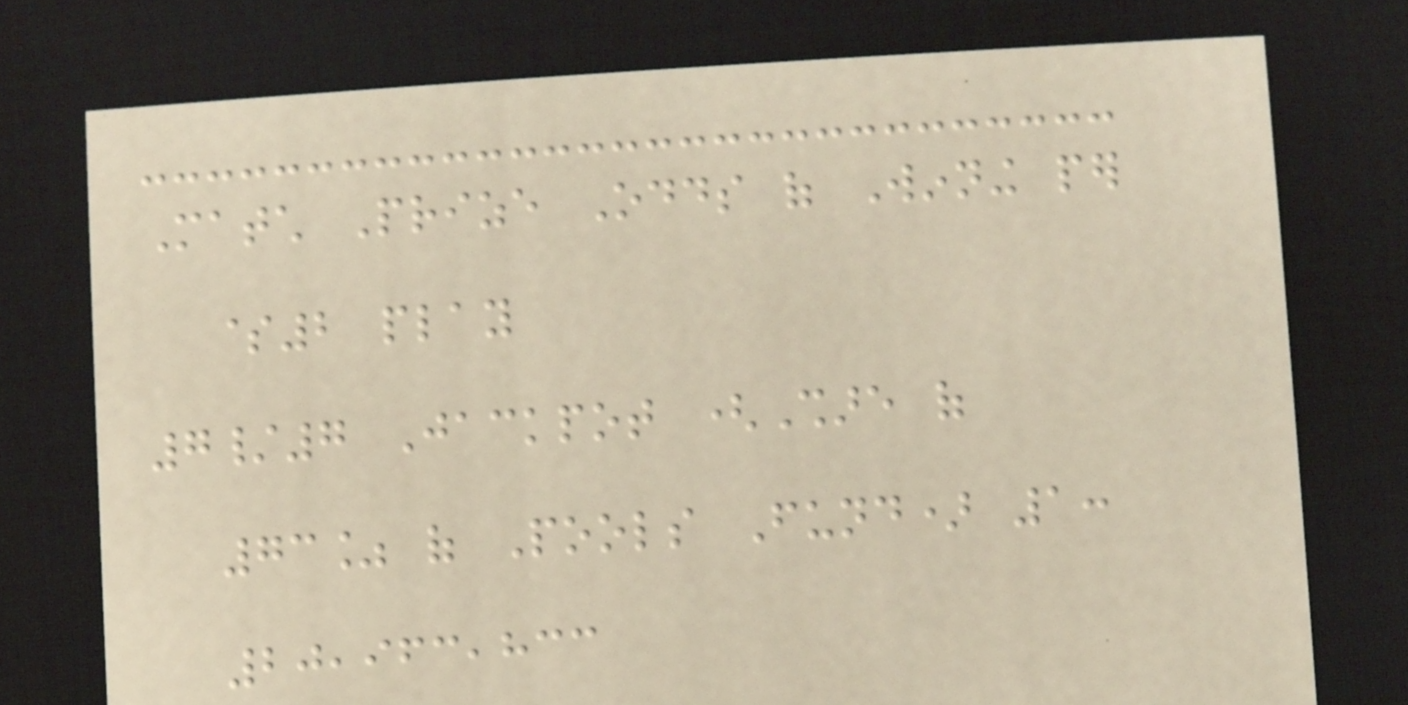Match Prize Odds of Winning per
$2 play
7/7 Jackpot (Share of
73% of Pools Fund) 1:
20,963,833
